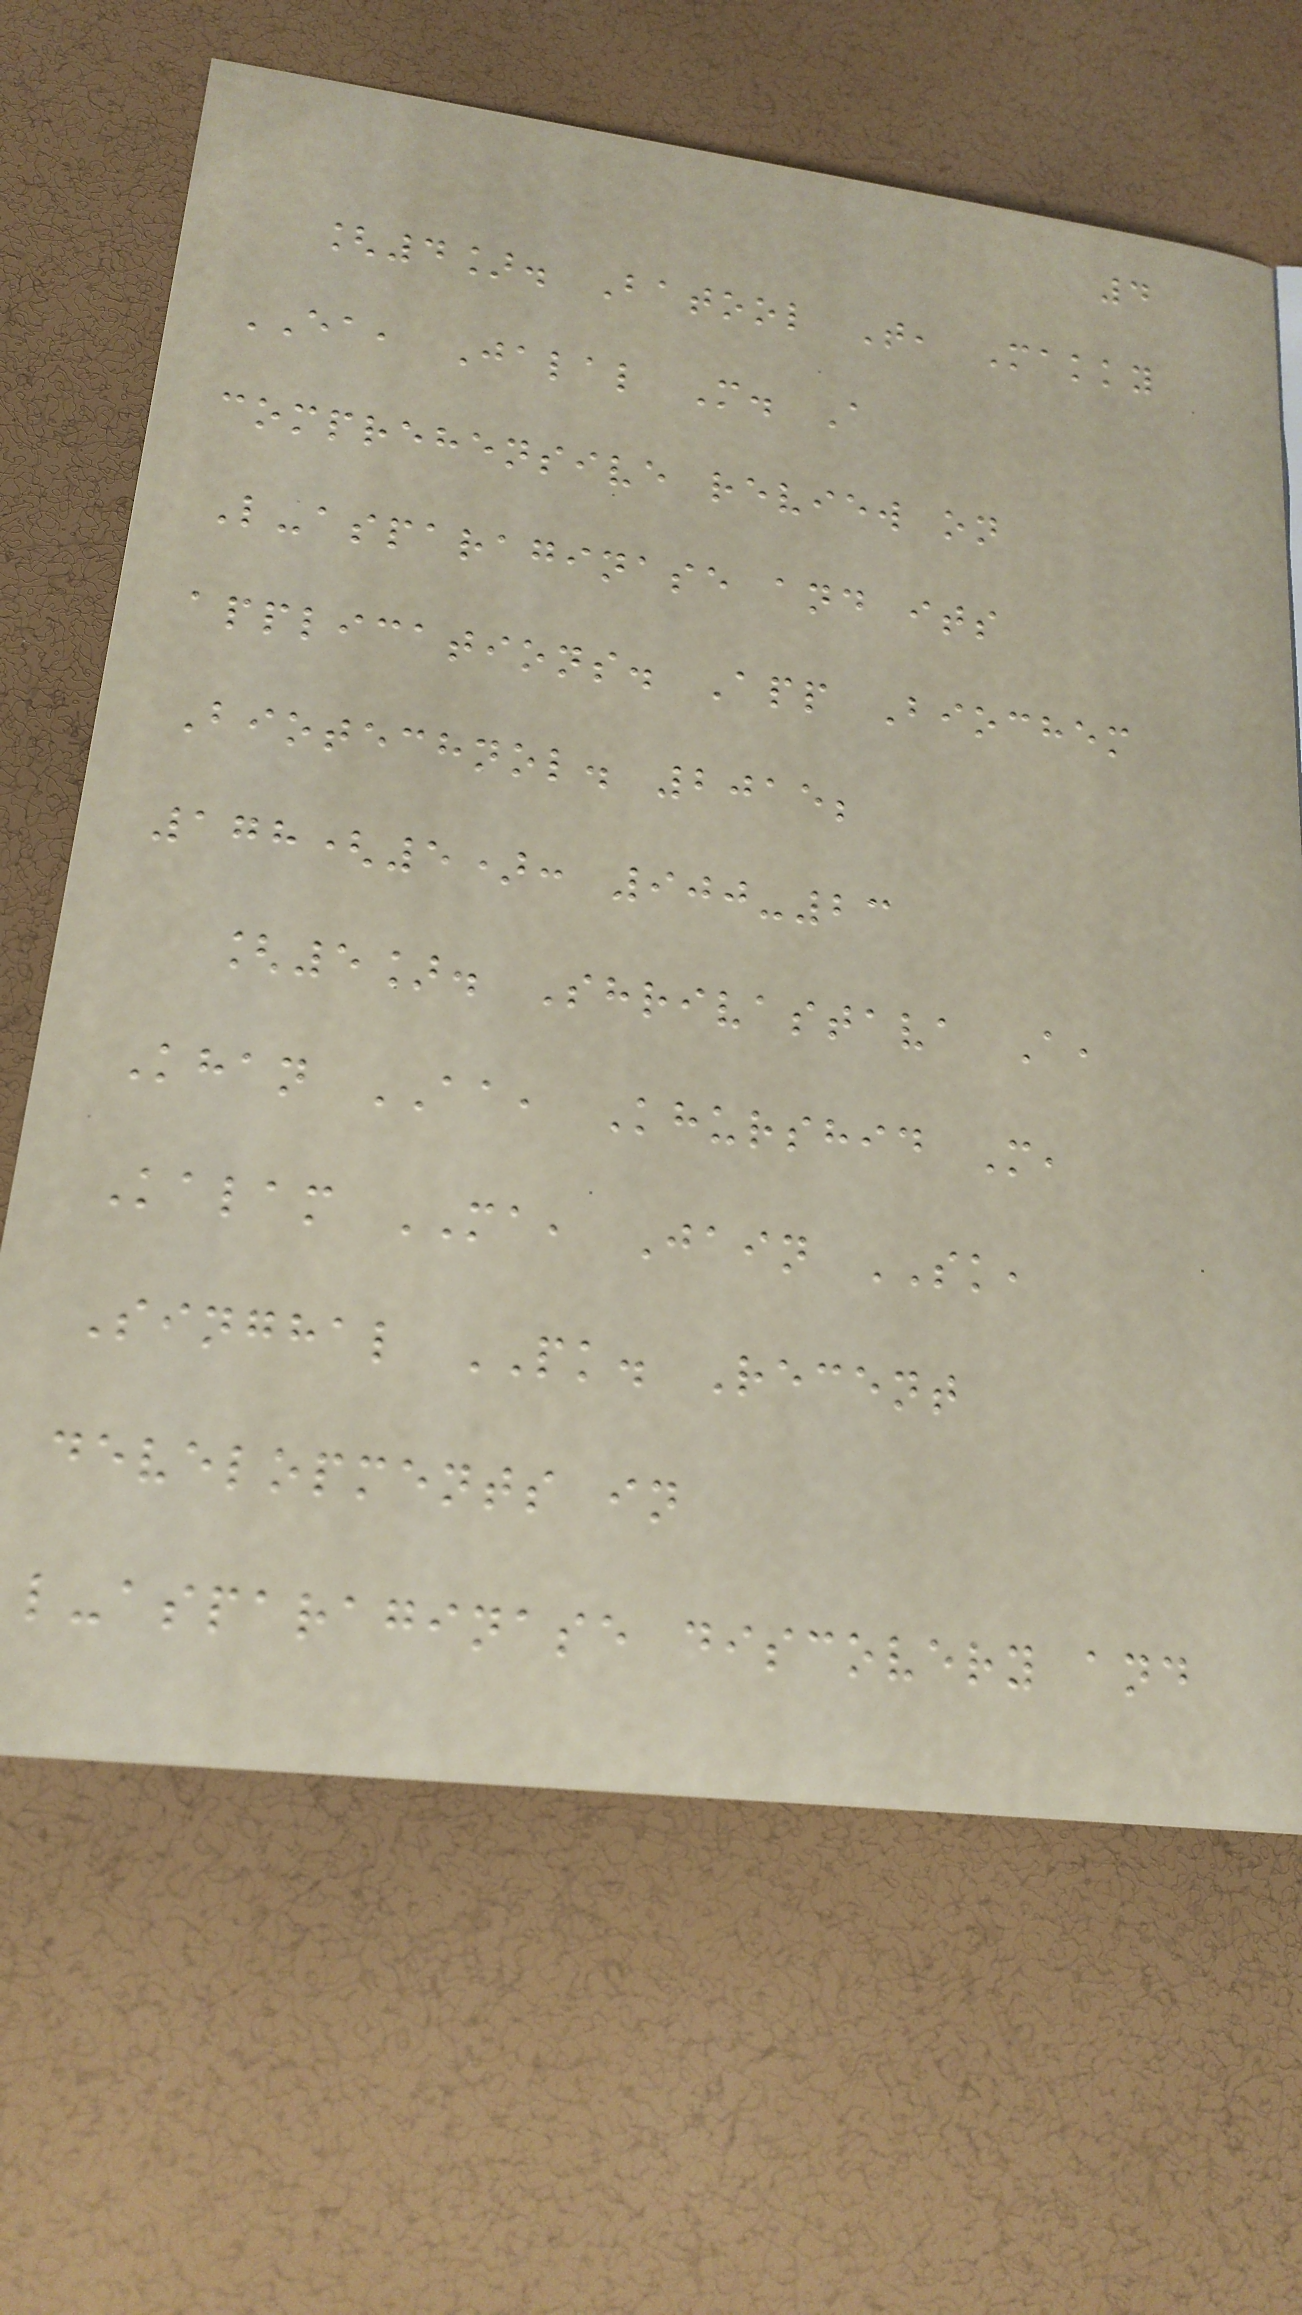4
[4]. Batool T, Makky
EA, Jalal M. A
comprehensive review on
L-asparaginase and its
applications. App Biochem
Biotechnol. 2015;
178(5): 900-23
[5]. Shrivastava A,
Khan AA, Khurshid M,
Kalam MA, Jain SK,
Singhal PK. Recent
developments in
l-asparaginase discovery and
